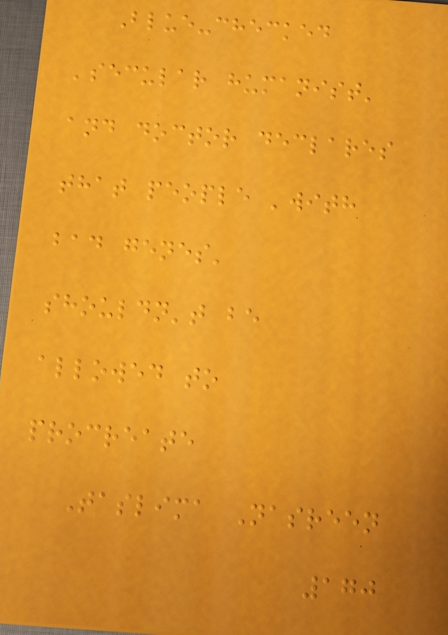Blue-checked
'secular humanist'
and doctor declares
that people 'with
bad genes'
shouldn't be
allowed to
procreate
Taslima Nasreen
170
